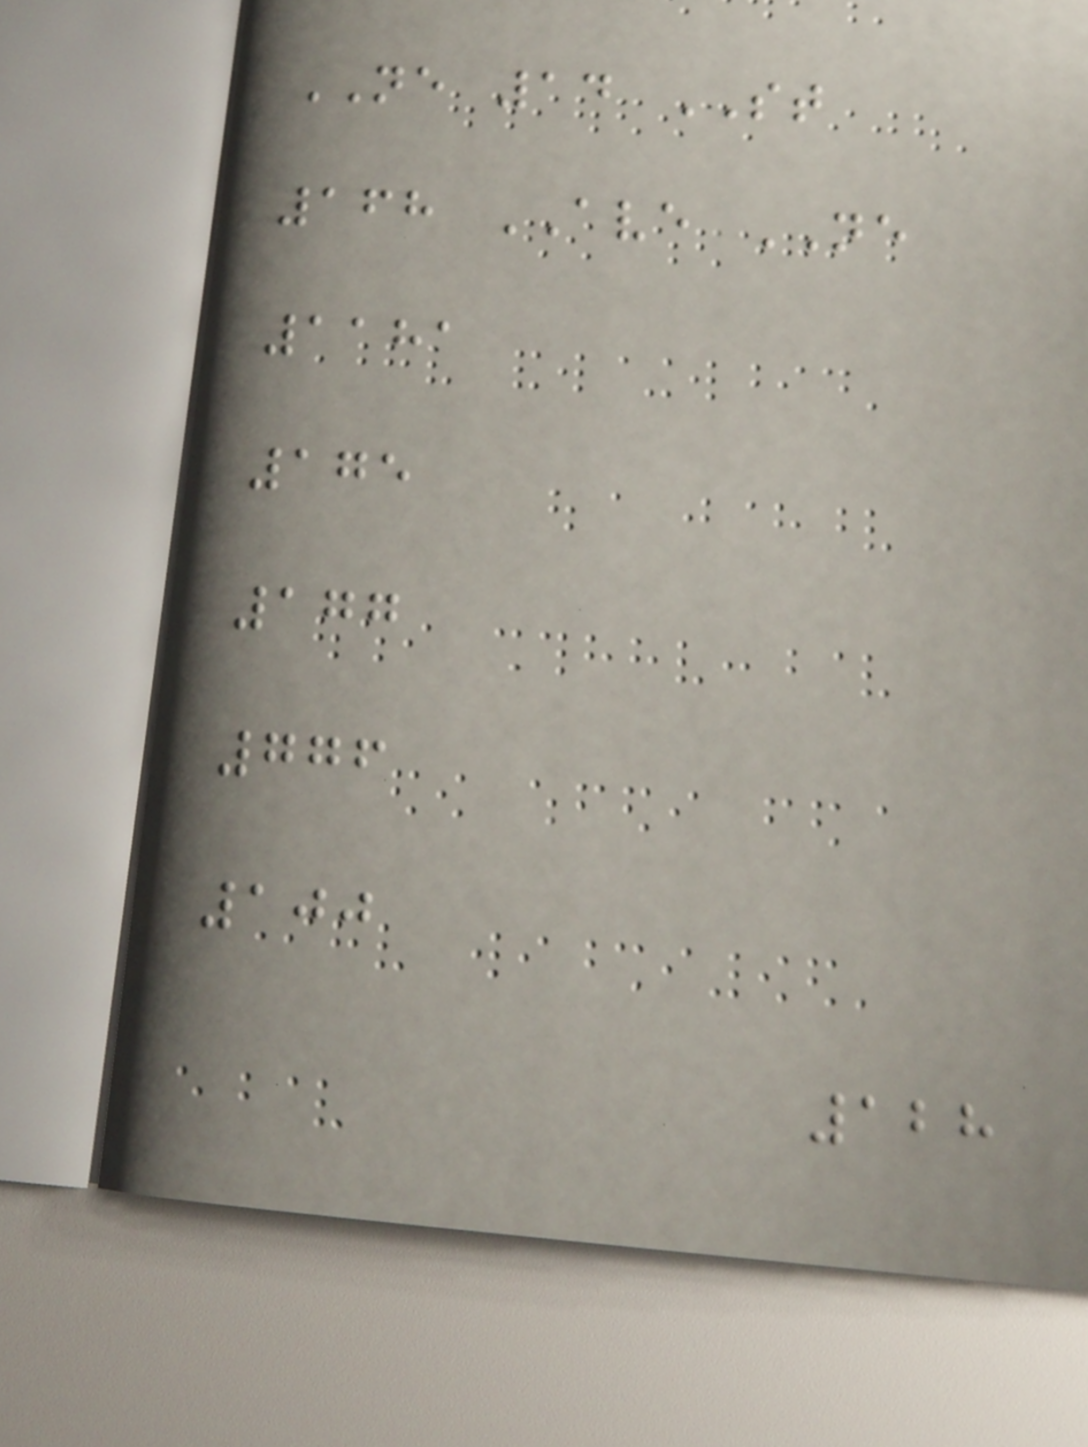NE 14 ST
168 AVE NE
1181
175
177
776
100
128
